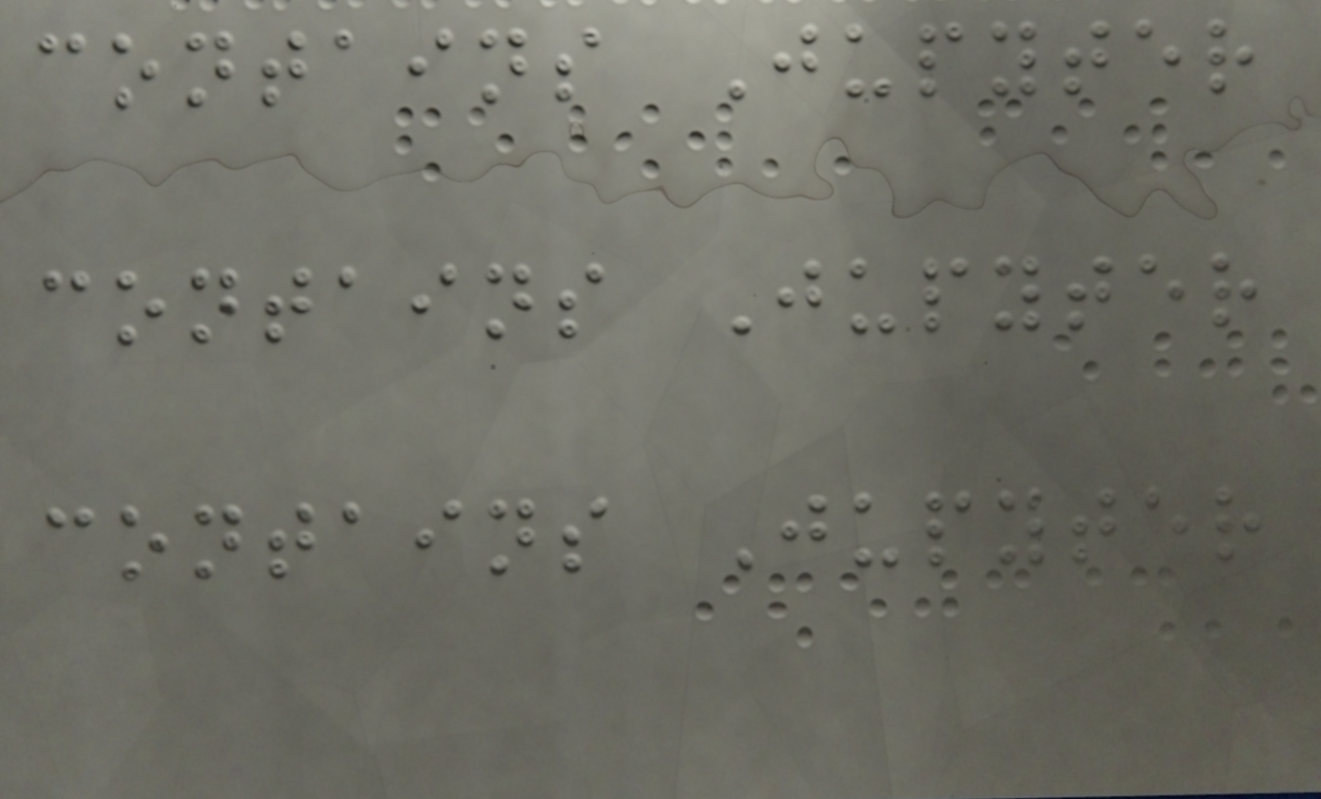contains Jupyter
contains Jupyter
contains Jupyter
